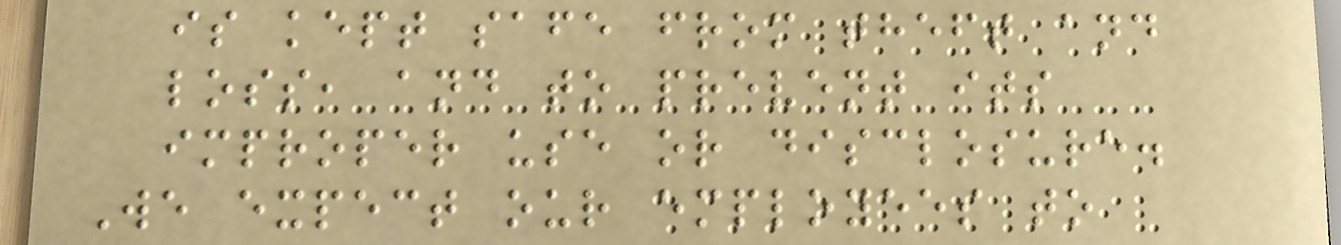is kept safe from theft and
loss, and to prevent its
improper use or disclosure.
We expect our employees to
